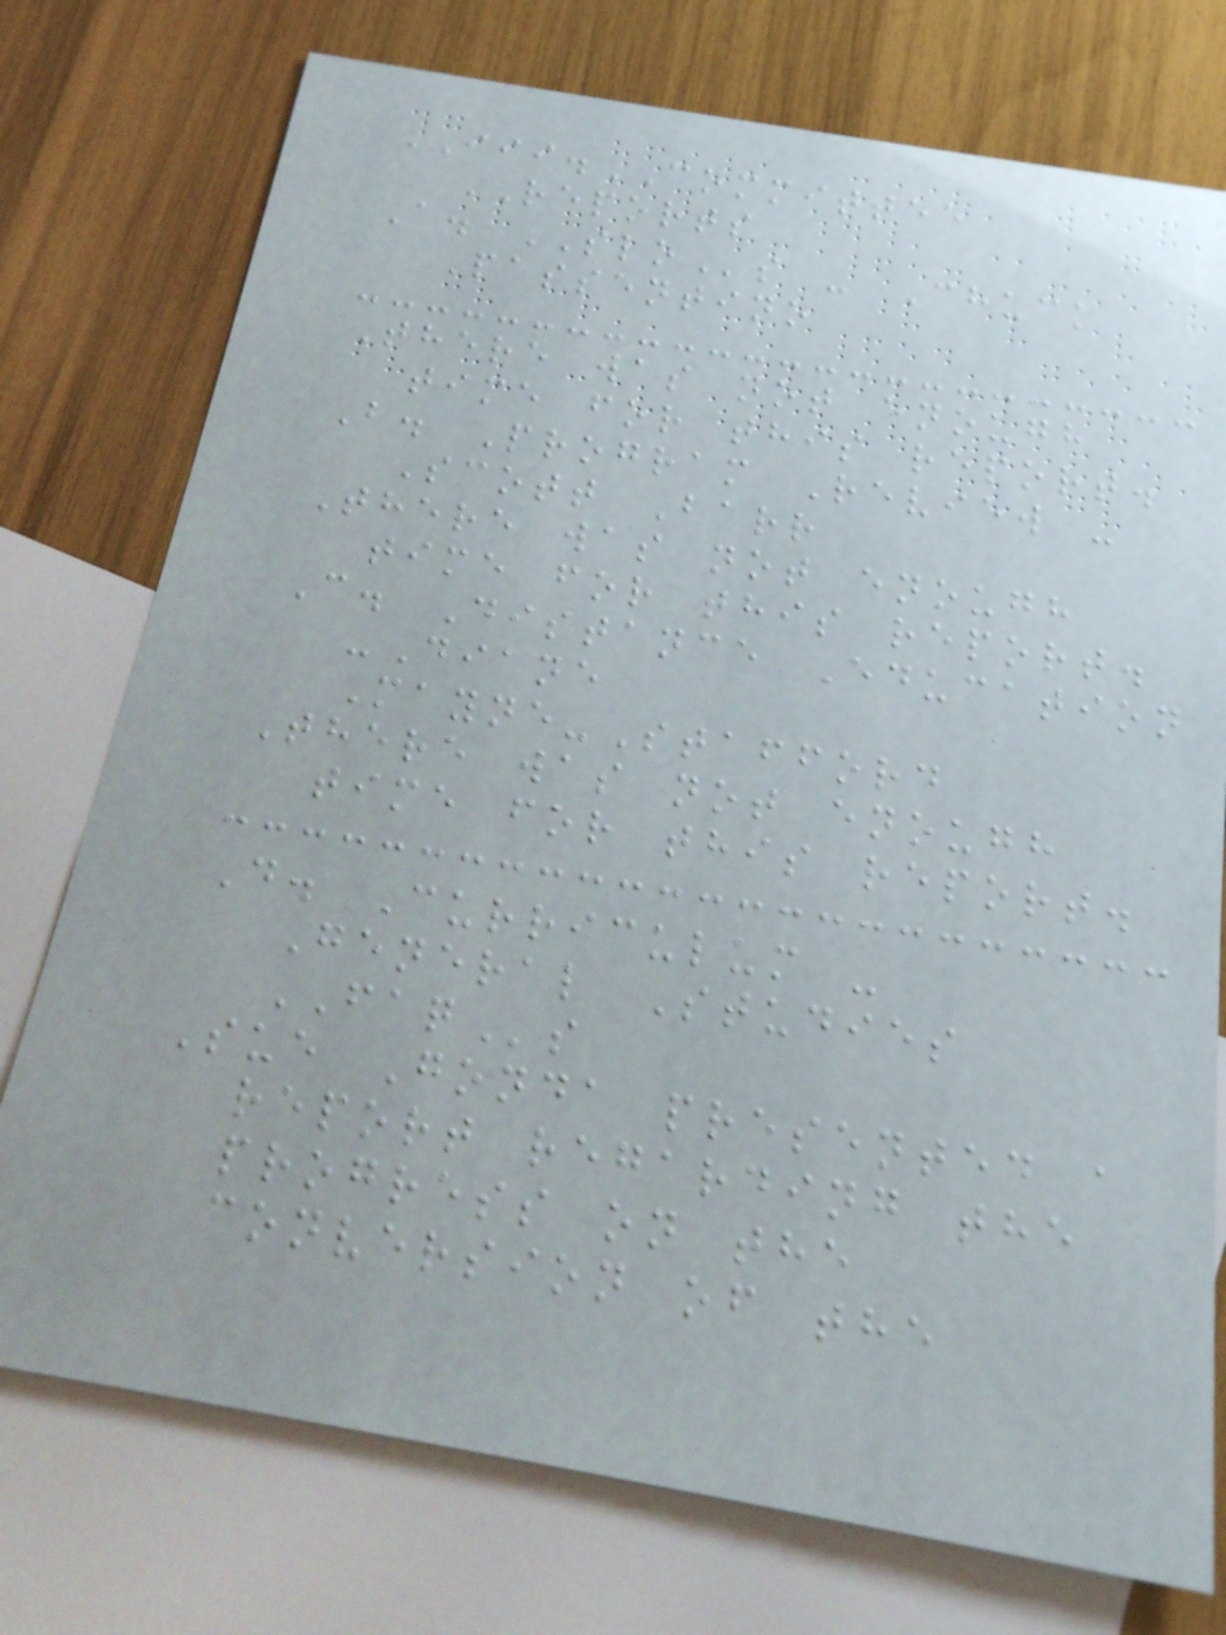III.COMMITTEE
REPORTS
A. SLOs - Chuck
Passentino
There was not enough
time for this report.
B. Program Review -
Scott Barr
There was not enough
time for this report.
C. Distance Education
-Diane
Mayne-Stafford
There was not enough
time for this report.
D. Curriculum -
General Studies
FAQs
Sue Gonda presented a
report regarding the
progress on the
conversion of the
